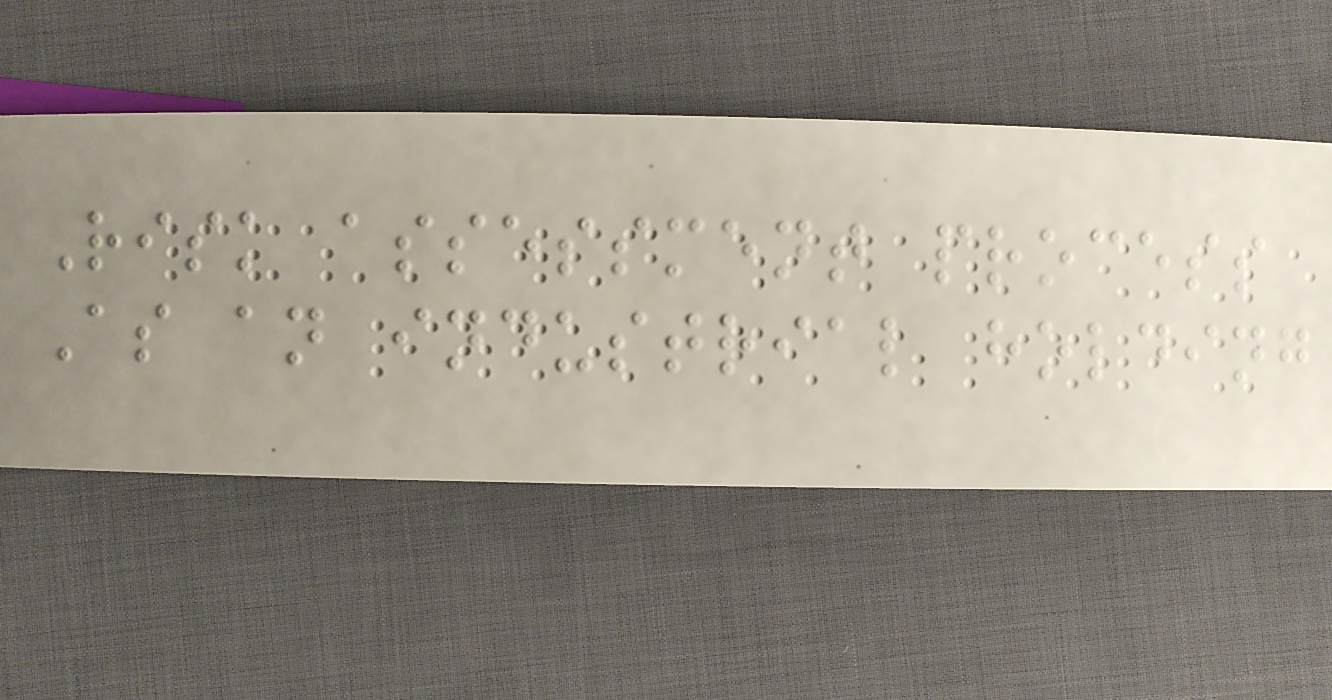Risk assessment process
As an industrial holding
